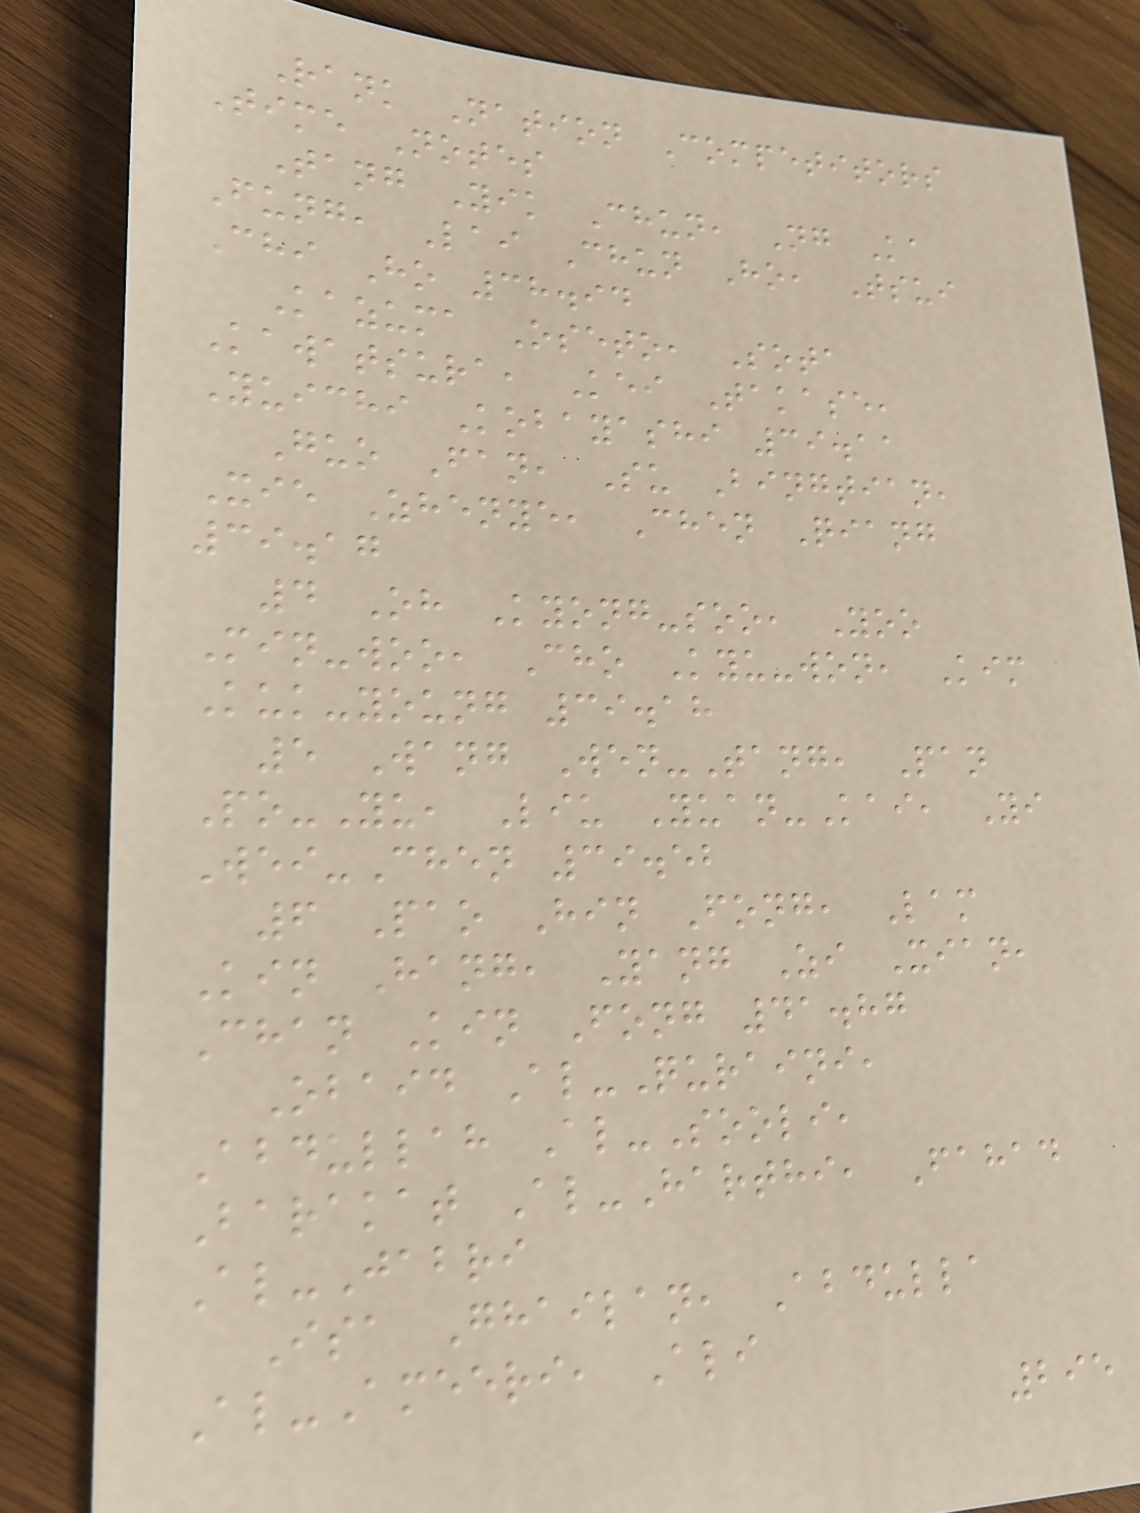Rank Nation Competitors
Time Notes
Tang Yik Chun, Ng Ka
Fung, Lai Chun Ho, Tsui
Chi Ho 38.94
Kazuma Oseto, Sota
Kawatsura, Kei Takase,
Yuichi Kobayashi 39.11
Guo Fan, Su Bingtian,
Xie Zhenye, Chen Qiang
39.17
4 Oh Kyong-soo, Yoo
Min-woo, Cho Kyu-won, Kim
Kuk-young 39.18
5 Wang Wen-Tang, Pan
Po-Yu, Liu Yuan-Kai, Yi
Wei-Chen 39.52
6 Pao Hin Fong, Lam
Kin Hang, Yang Zi Xian,
Chan Kin Fong 41.87
Obaid Al-Quraini,
Abdullah Al-Sooli,
Barakat Al-Harthi, Fahad
Al-Jabri
Isa Ghailan, Abdulla
Al-Ameeri, Ali
295
